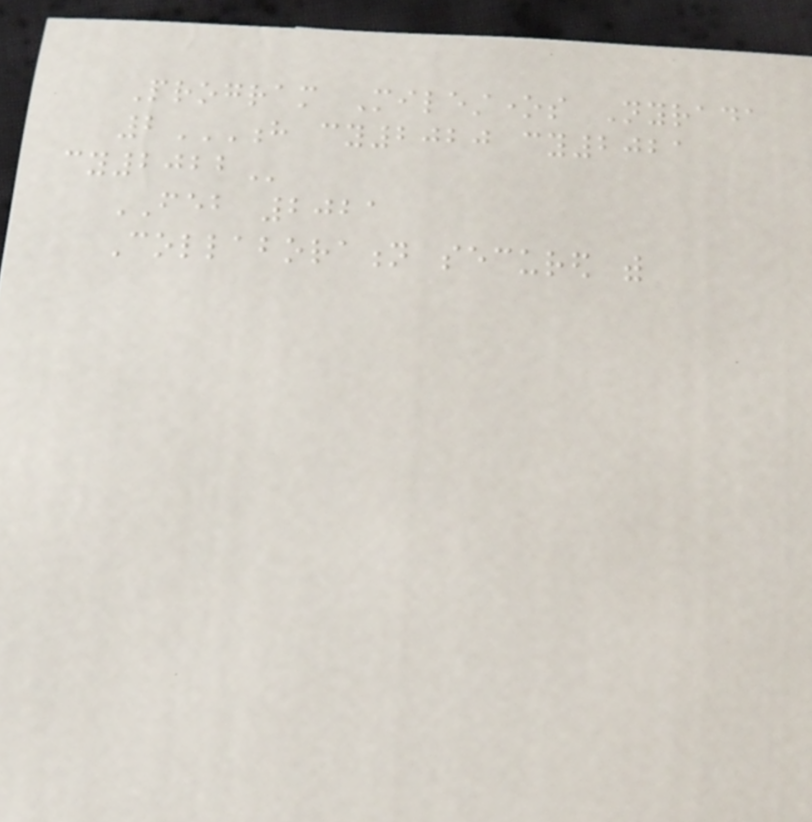Program Milestones Nyrada
2H CY2020 CY2021
CY2022
FEB 2021
Collaboration secured with
